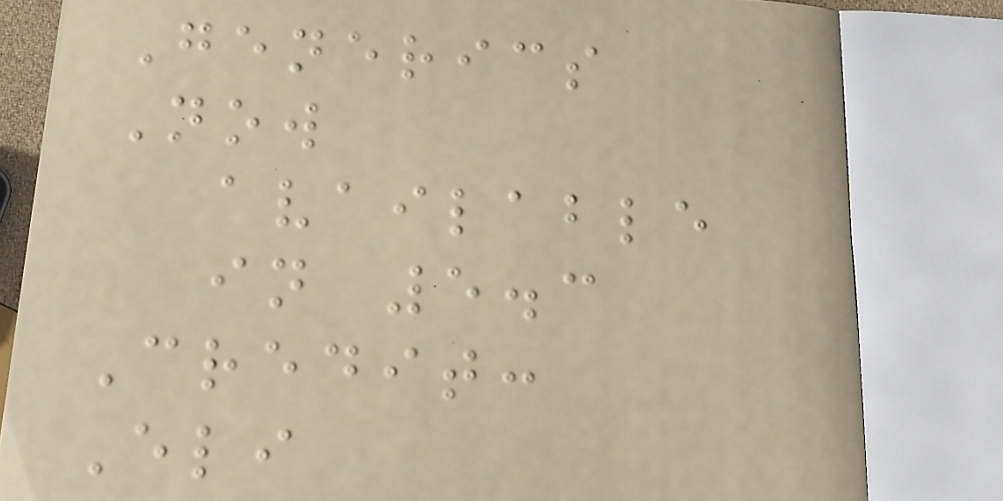Generics
Now
available
in 5.3
Credit:
Eli
